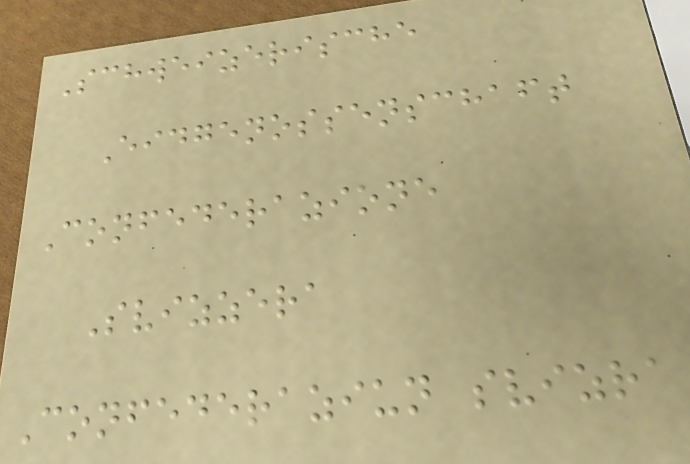Schweizerische
Eidgenossenschaft
Confederazione
Svizzera
Confederaziun svizra
